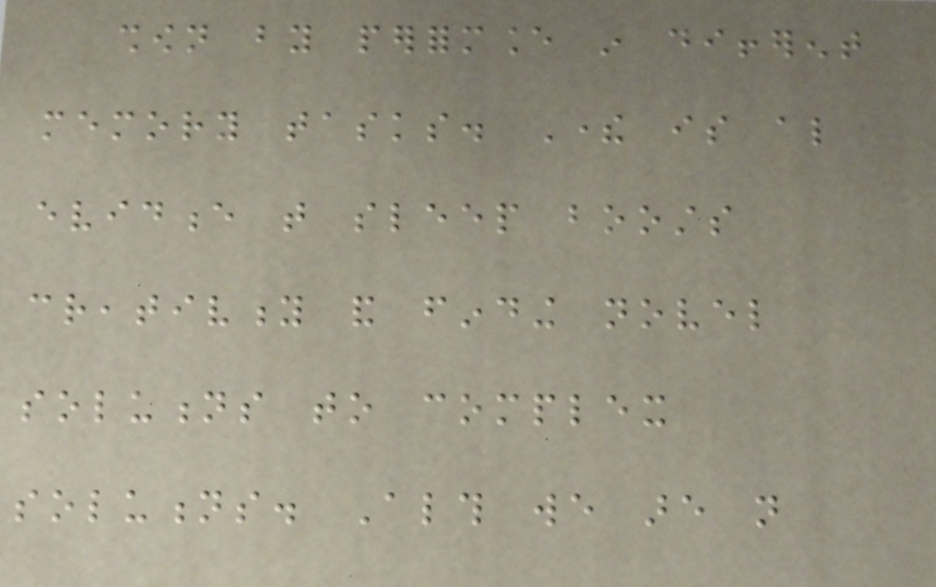shown by performance in different
memory tasks. There is also
evidence that sleep boosts
creativity and finding novel
solutions to complex
solutions. Although we are not
